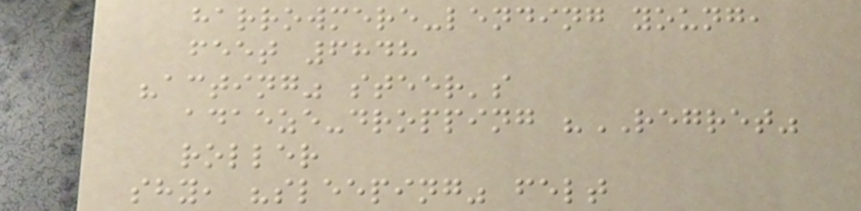harrowmere-lending young,
feet 6848
"acting" steer's
adaeze-dropping "REGRET"
roller
shy, "sleeping" felt
